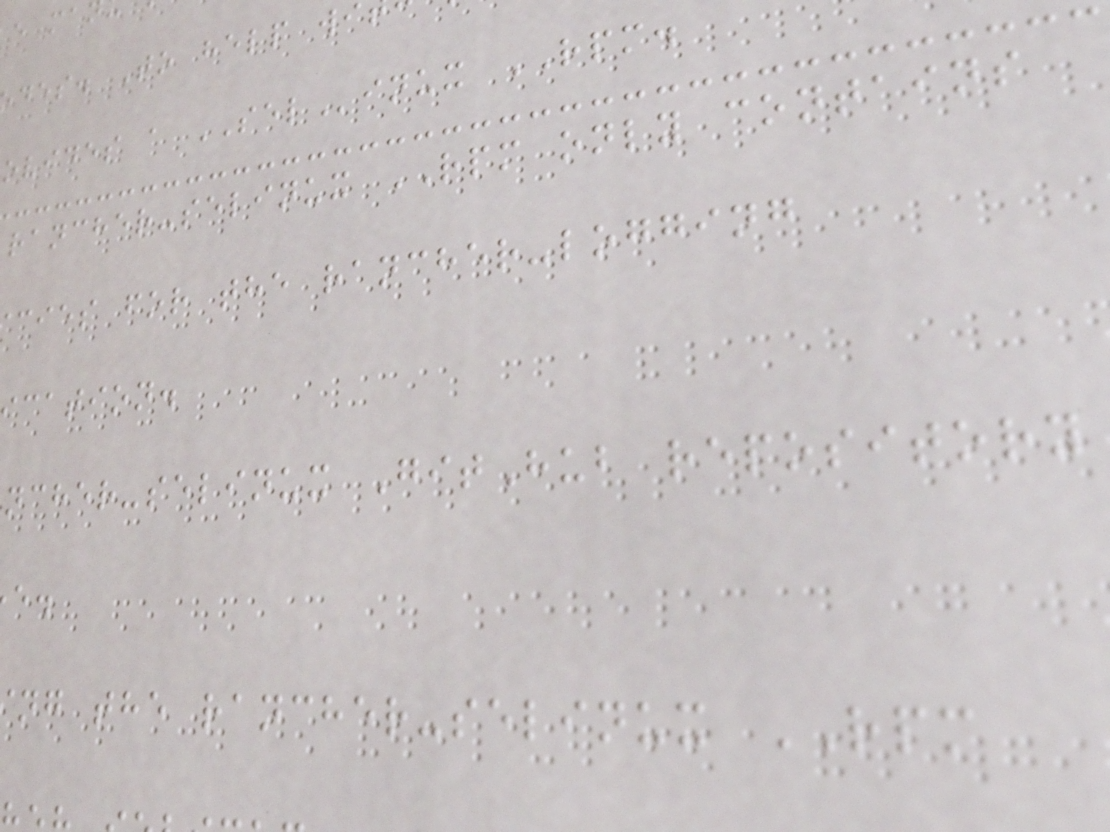des. To help wi
ovides a SELinux RPM.
rancher-selinux RPM only contains
cies for the rancher-logging
cation.
ncher-selinux GitHub repository
ng the rancher-selinux RPM
